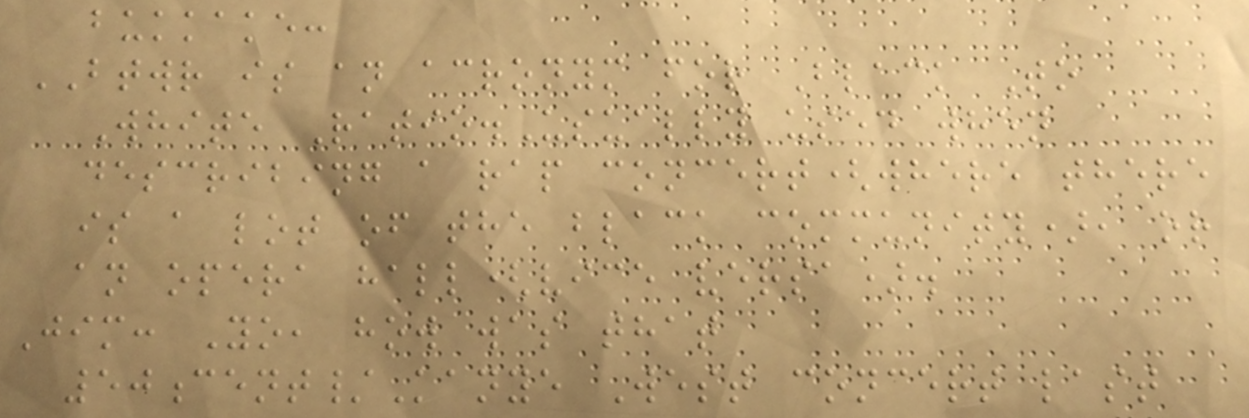bukkake:
BTWR is an acronym for Black To
White Ratio.Usually used when
describing a rap concert(where there
is a lot of the black community), or
an opera hall(vice versa).
Jim: Yo, how was that
50cent/Kanye West concert last
